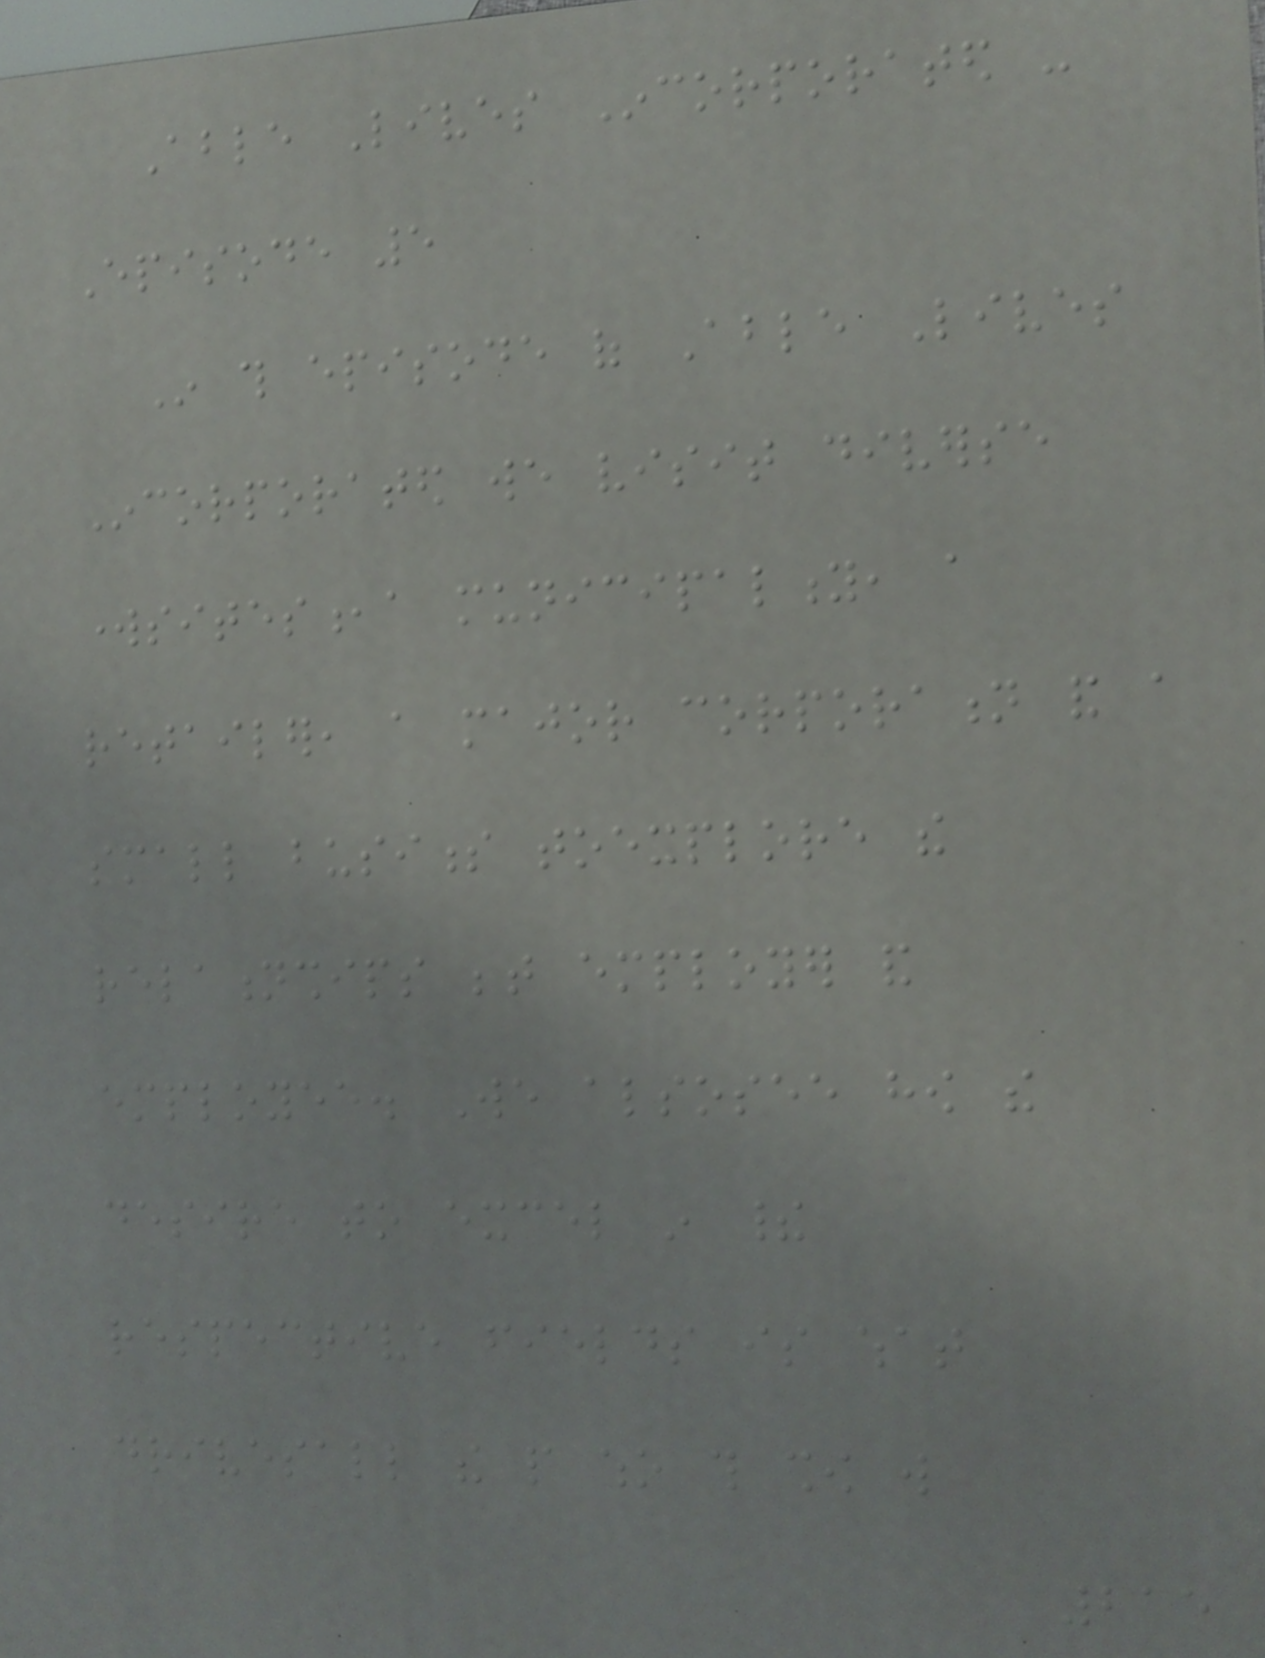Able Lives Incorporated -
Episode 5
In this episode of Able Lives
Incorporated we visit diverse
worksites,a municipality, a
retailer, a major corporation and a
small business toexplore the
relationships between employer and
employee. We alsosee how the
desire to excel in their
respective fields is what
drivesall the people who this show will
215
